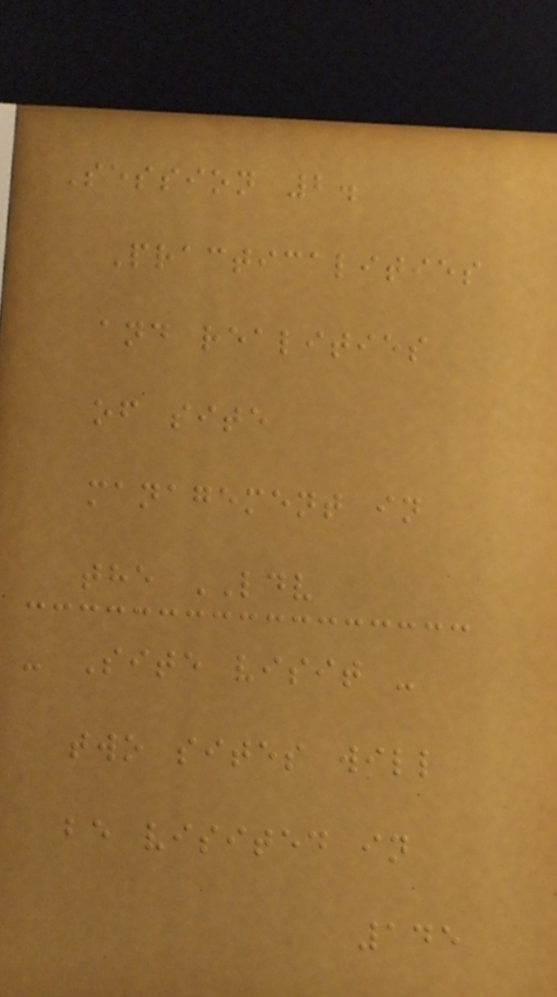Session 2.
Practicalities
and realities
of site
management in
the LDV
- Site visit -
two sites will
be visited in
145
